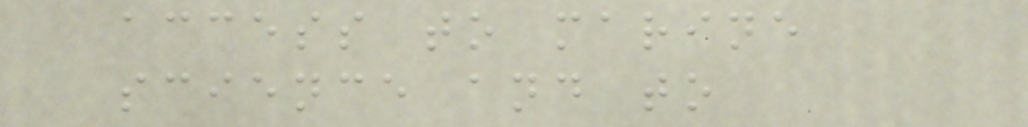access to marine
science and to
